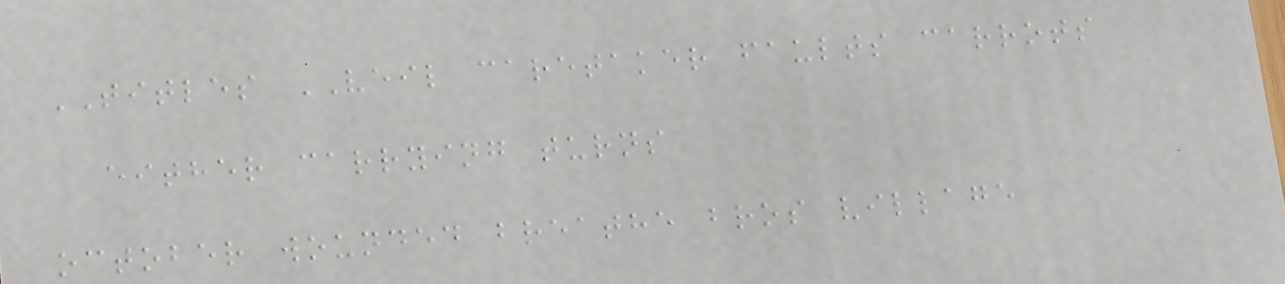TITLES VEIL caretaker faults carrots
either carrying turns
october wounded breathe bros village
